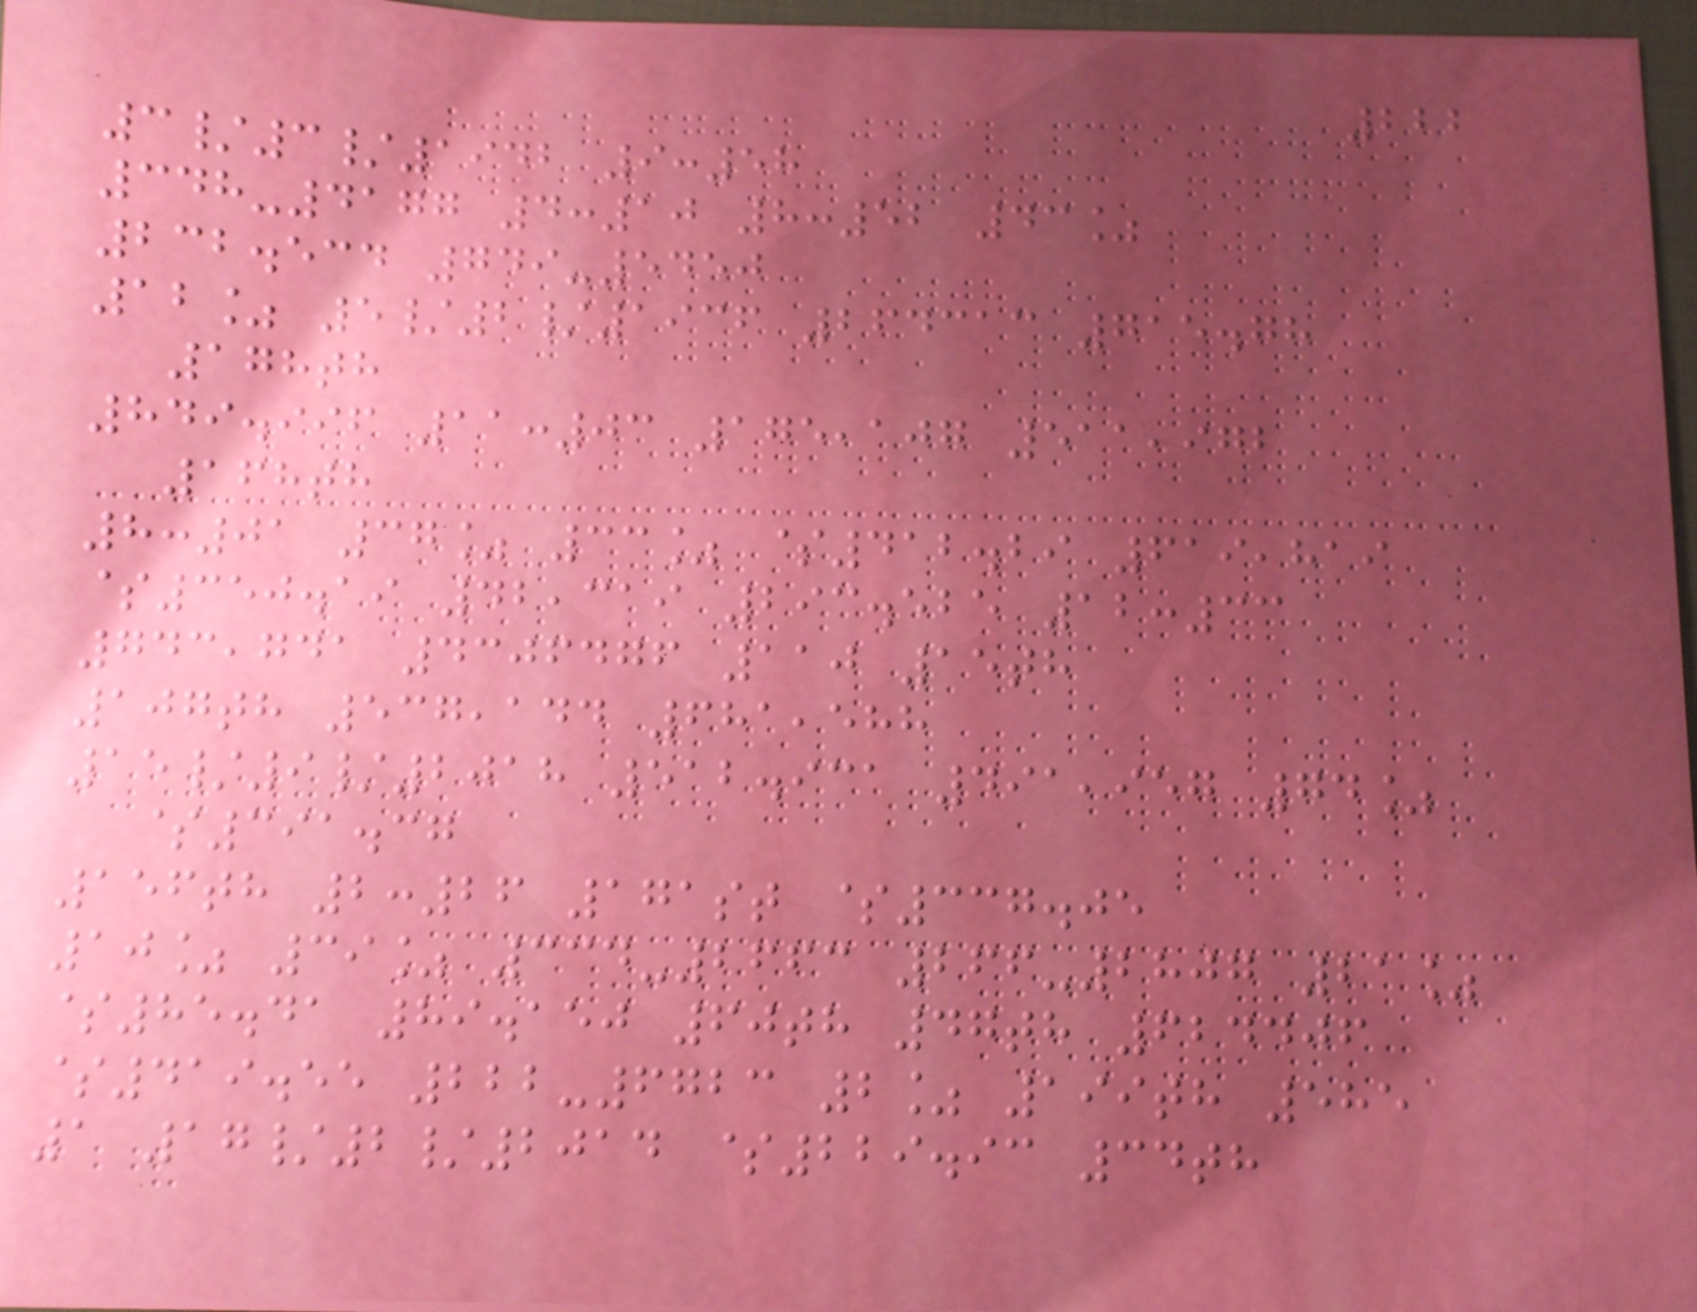222
3/3/1942 9:58
348-4177 4:10 8:52 43%
232.534 749-5450
12% 5/2/1936 264313 715.78
178th
849.996 11:03 175,107 511,972
168th
8:01 37% 33% $412.29 619,819
$350.19 42,319 293.525 12:33
743,741 4306476 110 15th
107th 537,144 681,588
15/9/2018 512.931 491,957 74%
$391.37
156th 2:26 171st $337.05
10% 39% 334-2663 266-2807 21%
$85.41 89.150 60th 47th 624406
$419.55 222-6723 2% 199th 585
1 17/2/2014 $229.93 34th
